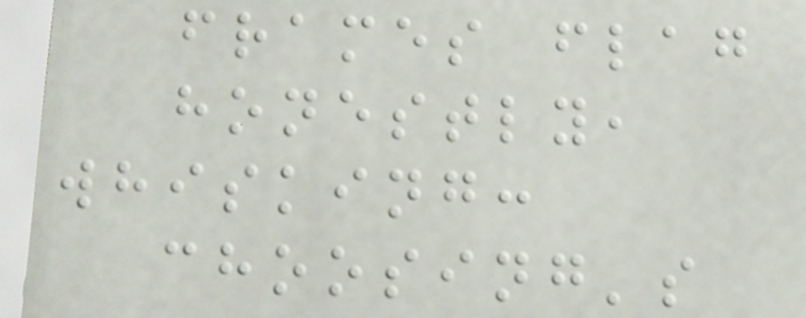frames flag
honestly,
whisking:
choosing's
